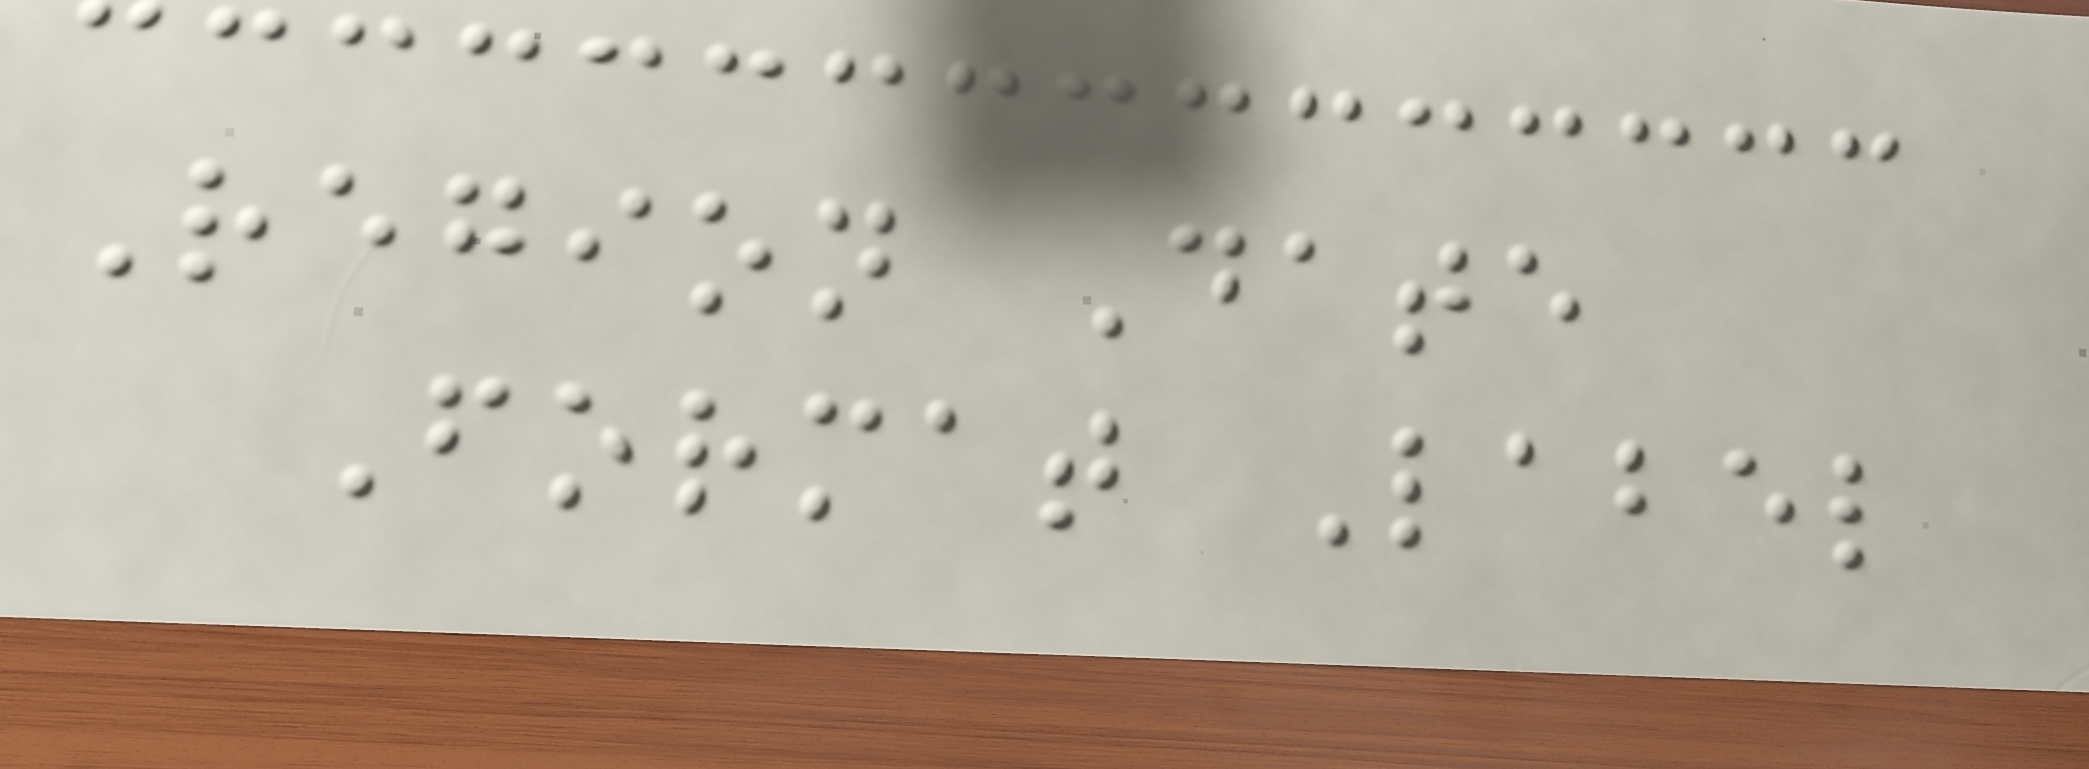Region Date
Format Label
